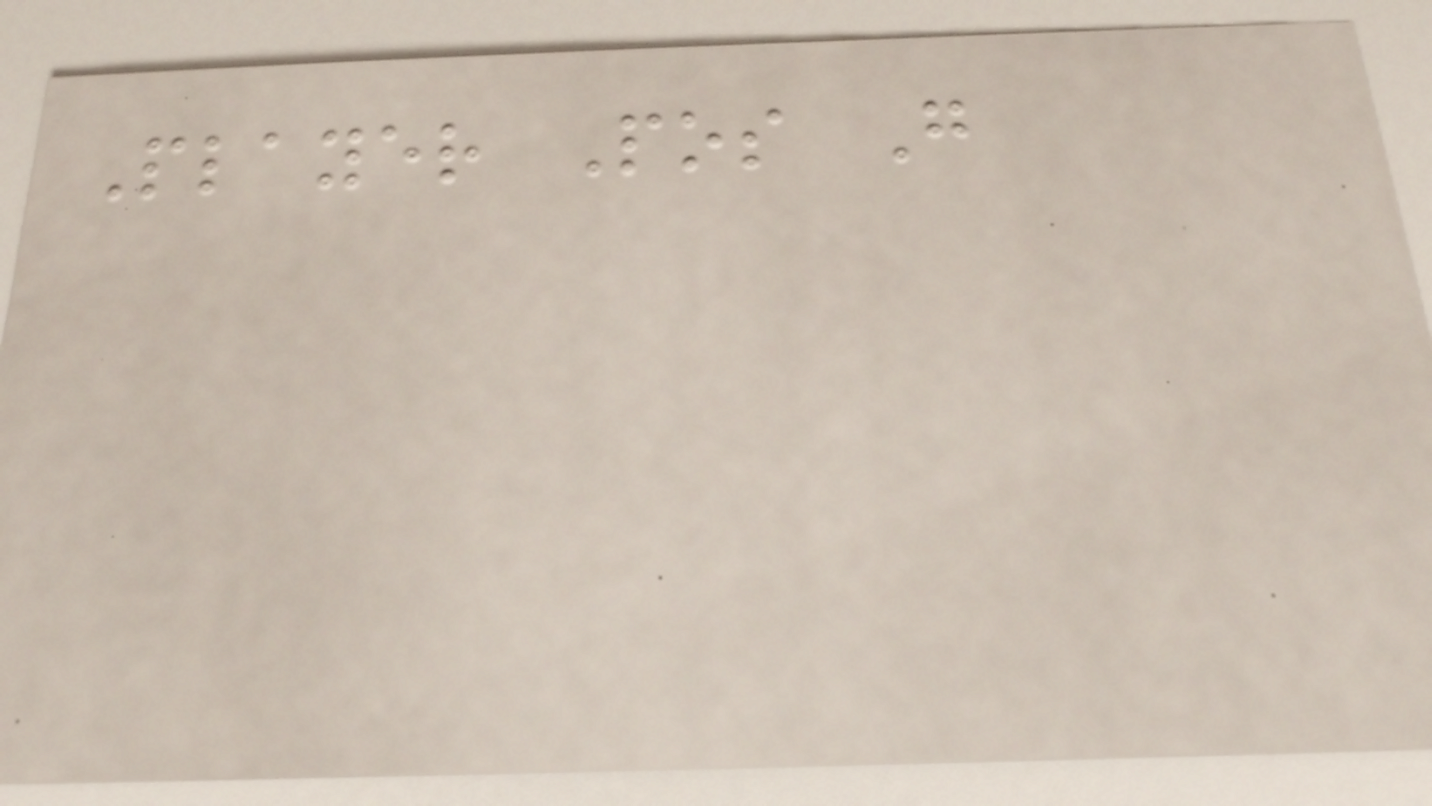Player Pos G
